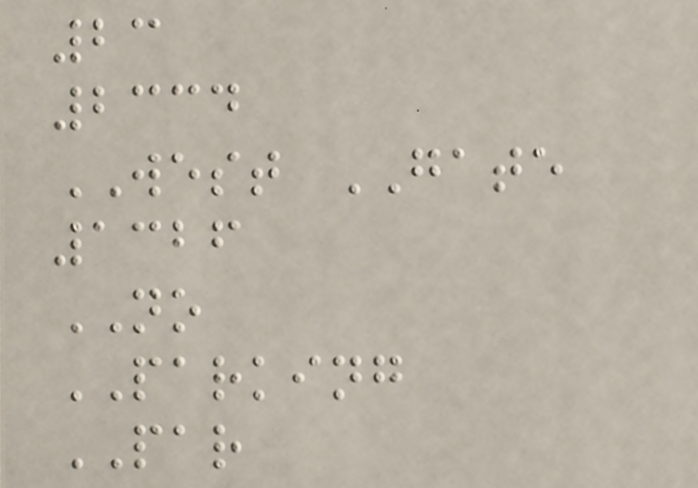23
2334
WEST GATE
1326
NO
PARKING
PAR
